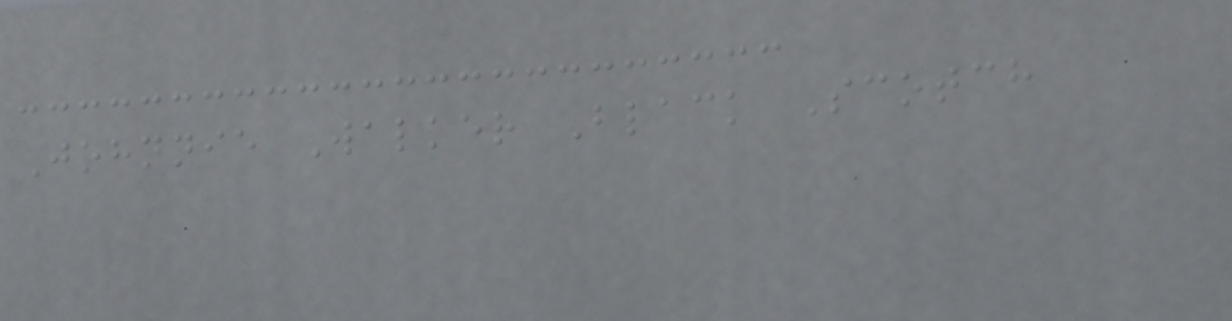Johnnie Walker Black Scotch
